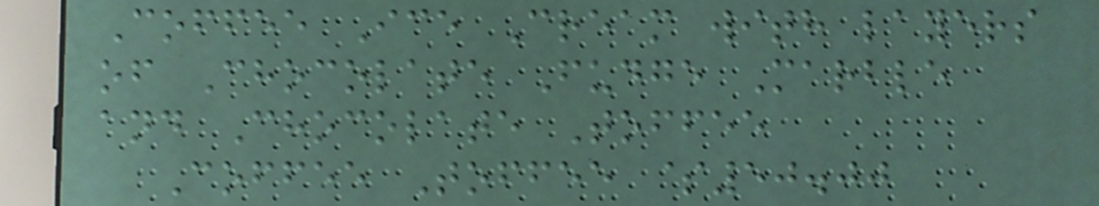Coffee Ice Cream with layers
of Chocolate Fudge Marble
and Chocolate Toffee
Coffee Toffee $50.00
